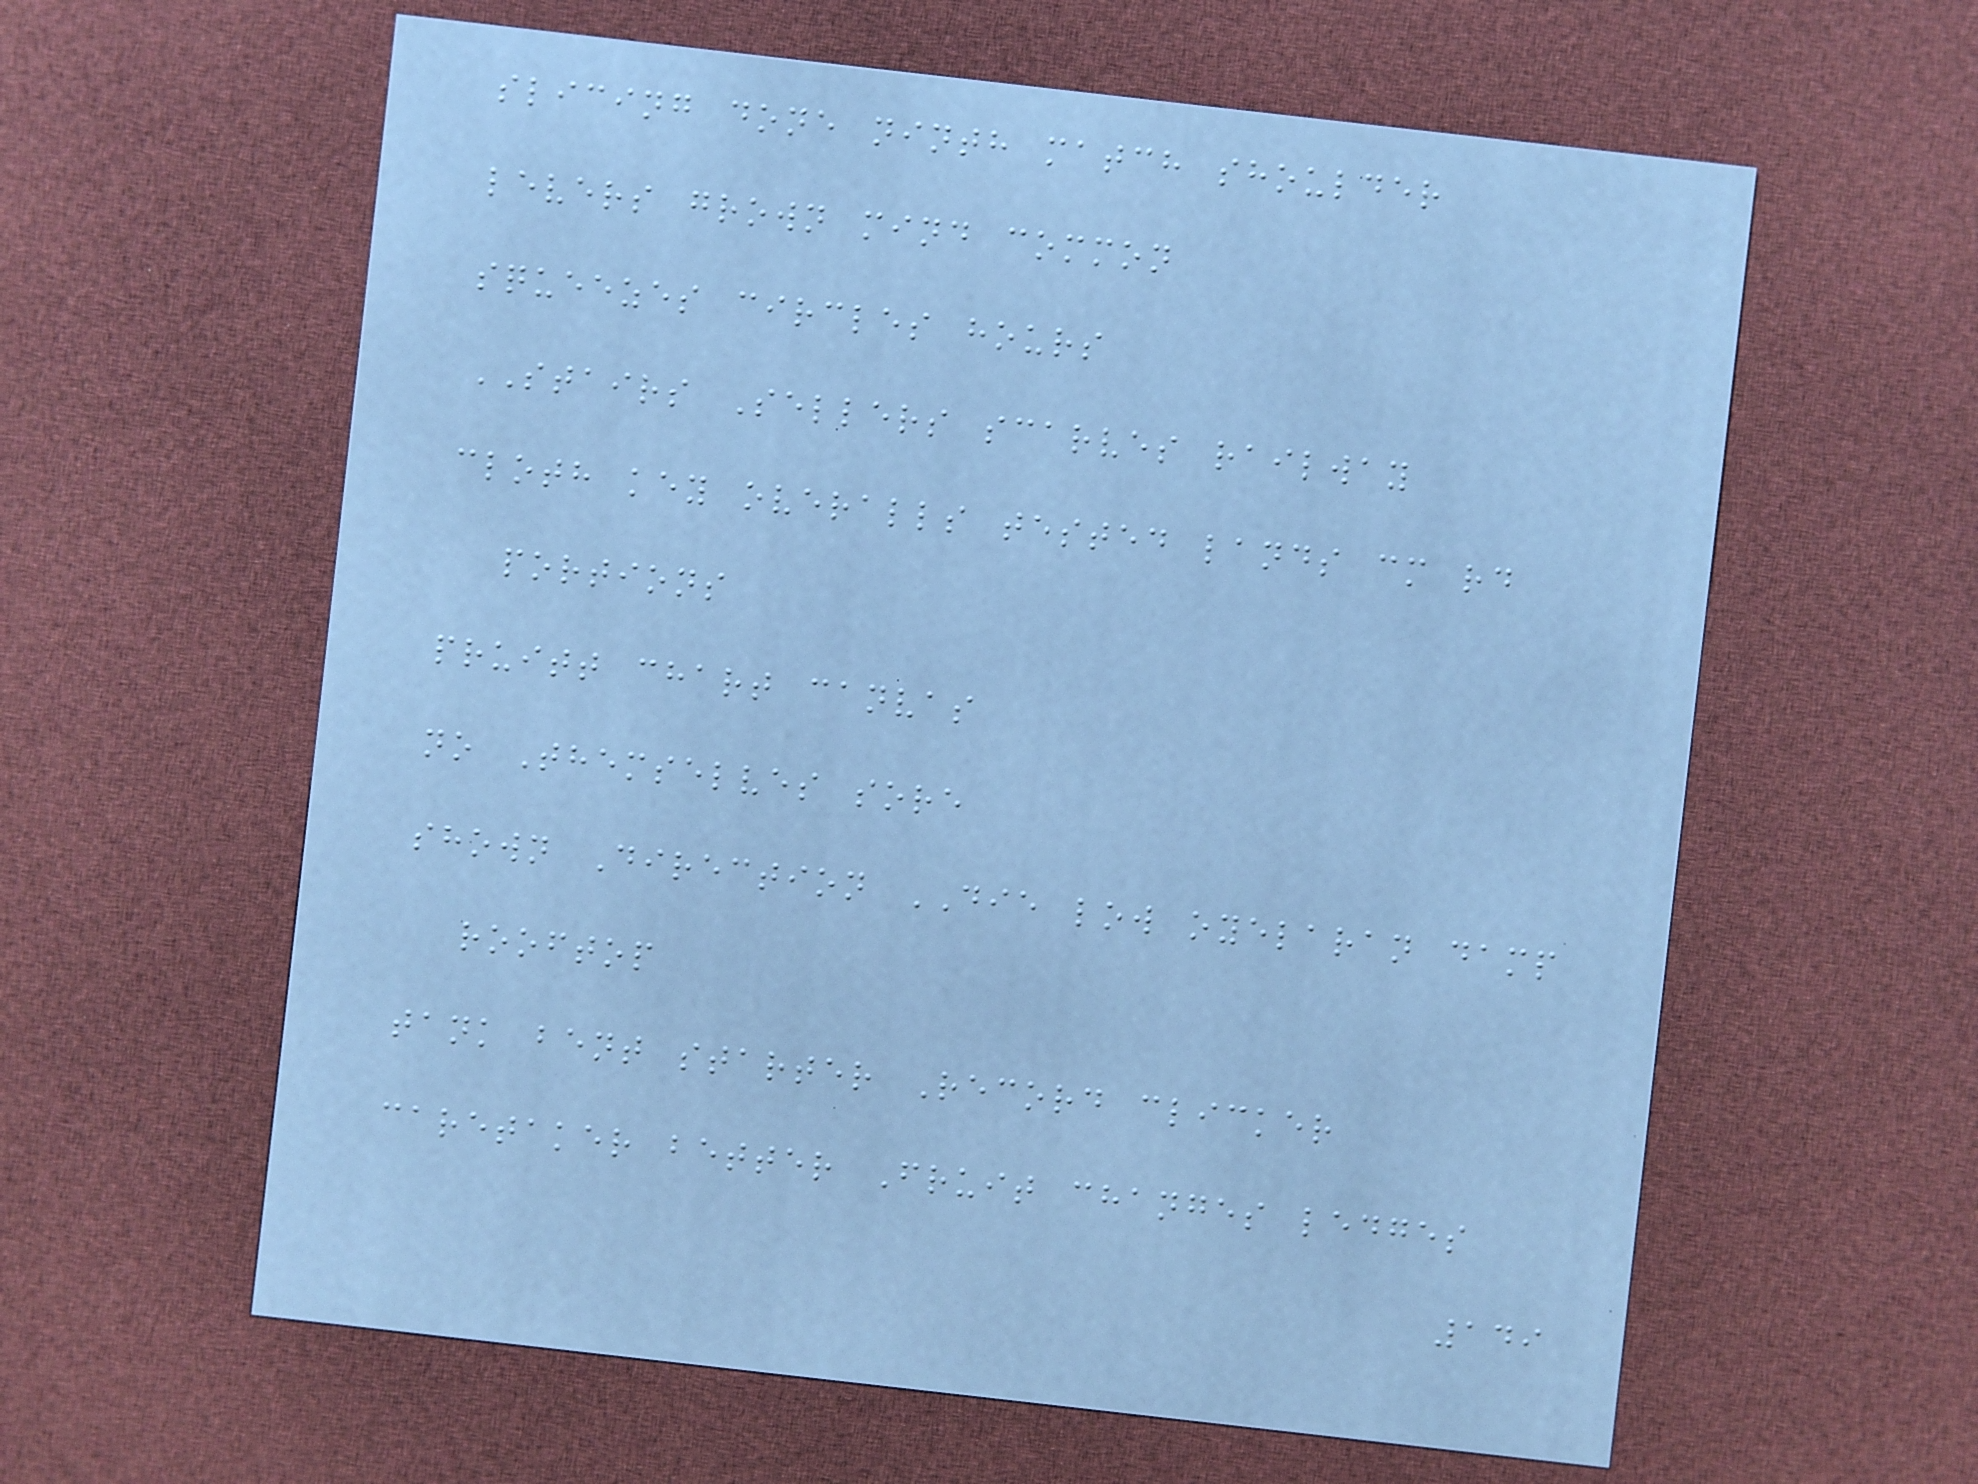slicing done ninth match shoulder
levers grown mind common
squeezes circles hours
STAIRS Sellers scarves railway
cloth key overalls tested lands cm rd
portions
pruitt chart canvas
no Themselves sore
shown Direction DIE low oyelaran damp
rooftop
tank bent starter Record clicker
caretaker better Fruit changes ledges
149
